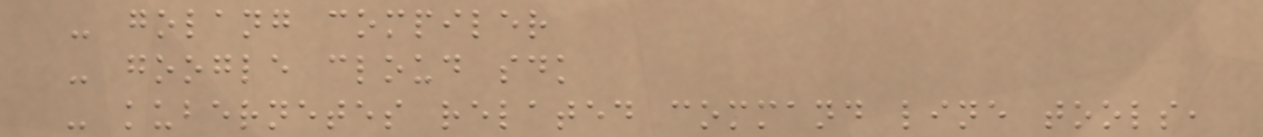- golang compiler
- google cloud sdk
- kubernetes related command line tools,
